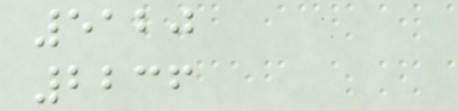5120
2236
